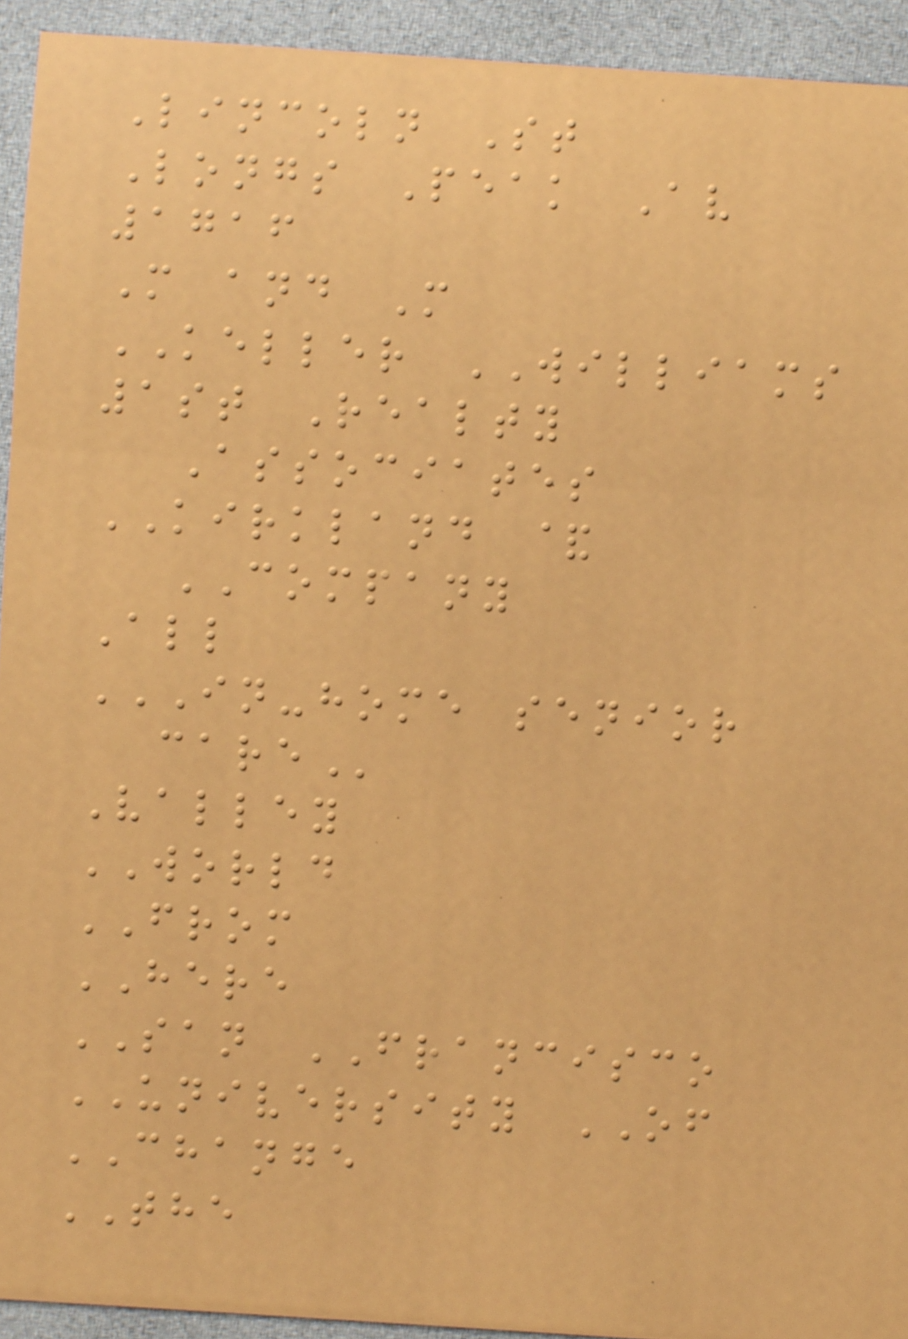Lincoln St
Longs Peak Av
1716
M and M
KELLER WILLIAMS
1st Realty
Associates
KIRKLAND &
COMPANY
All
IN-HOME SENIOR
CARE
Valley
WORLD
FROM
HERE
SAN FRANCISCO
UNIVERSITY OF
CHANGE
THE
